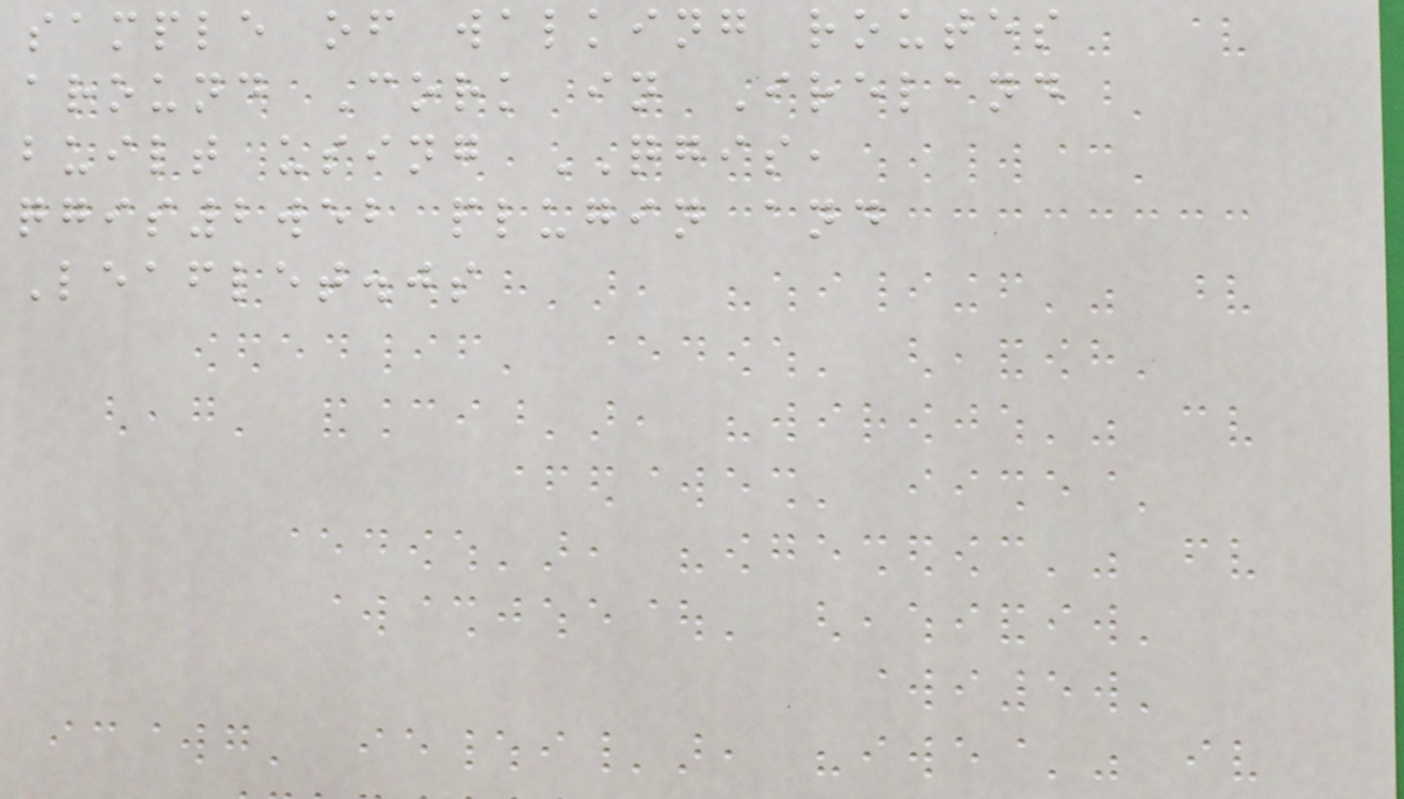sample of walking routes
around Cork in Ireland
built using QGIS,
qgis2web plugin and
Leaflet.js
